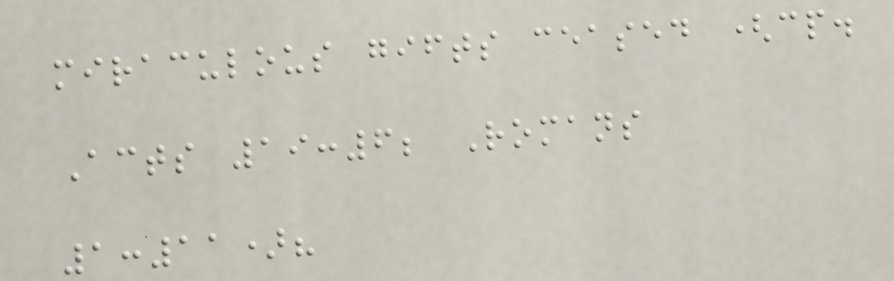miraculous gifts ceased (cp.
Acts 19:6; Romans
1:11)?
